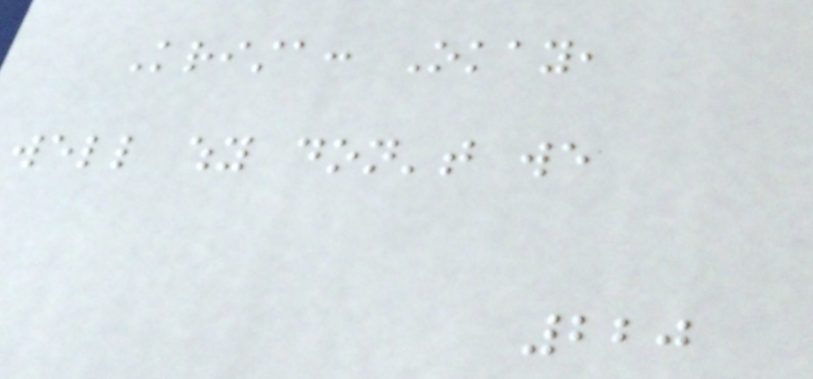Krista: Okay,
well why don't we
220
